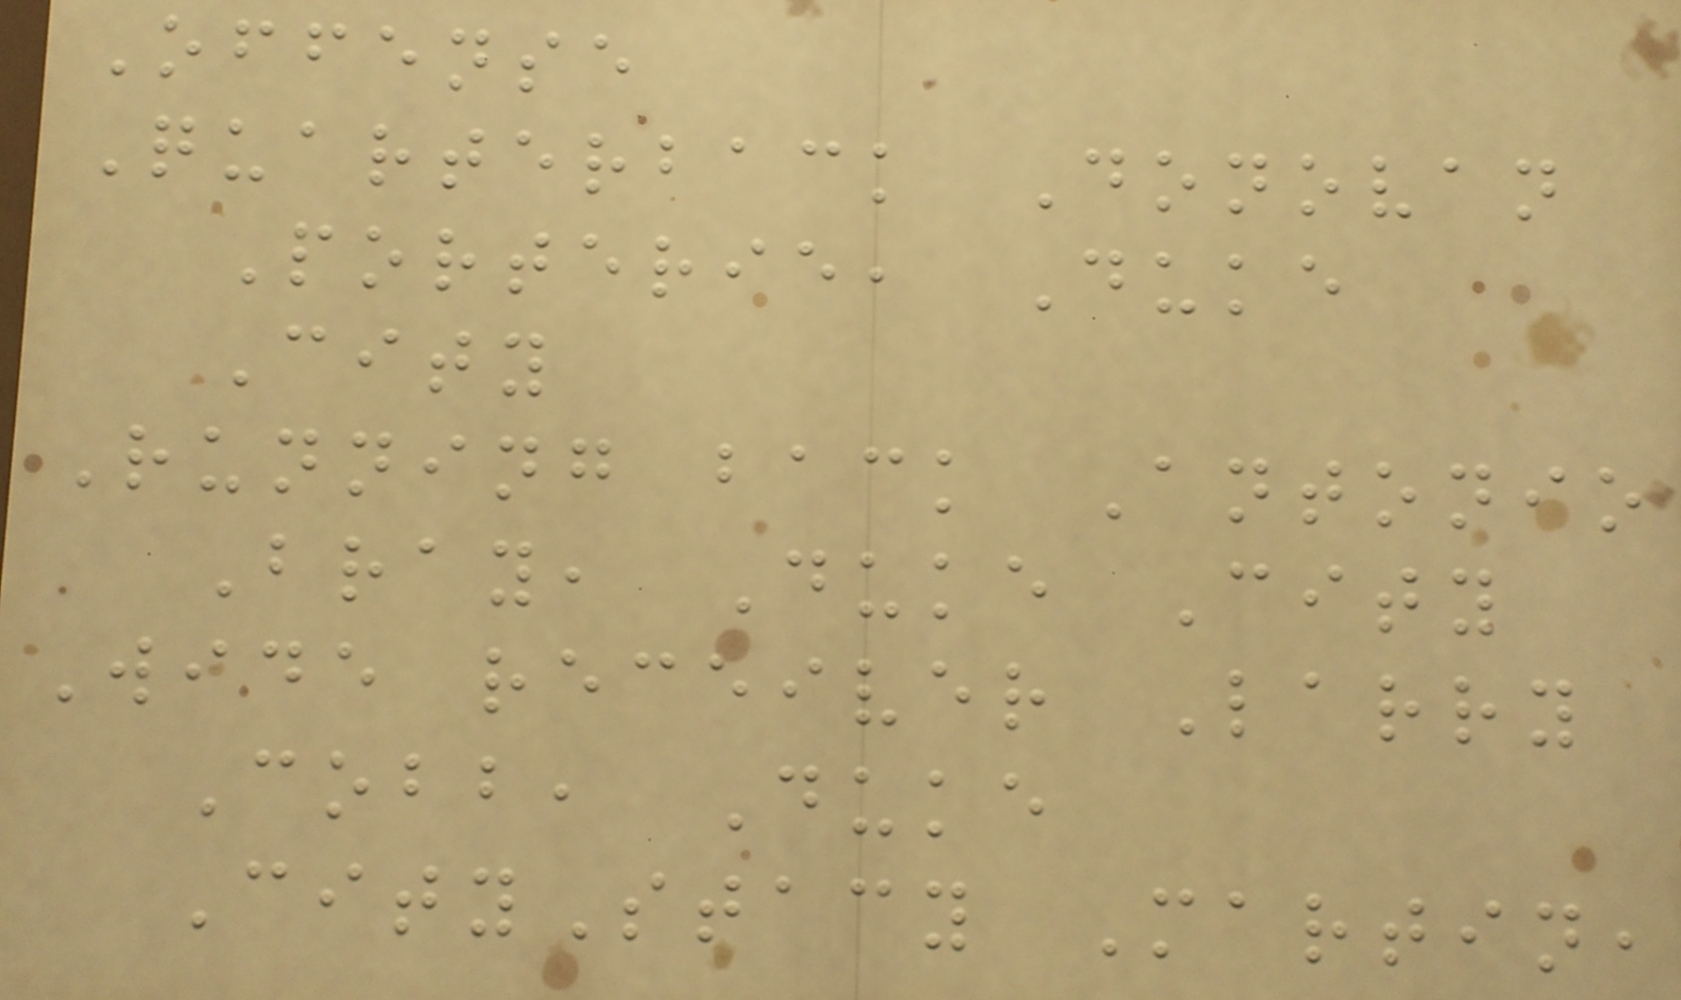Offense
Quarterback Donovan
Porterie, Duke
City
Running back Antonio
Bray, Duke City
Wide receiver Larry
Cobb, Duke
CityStacy Martin,
